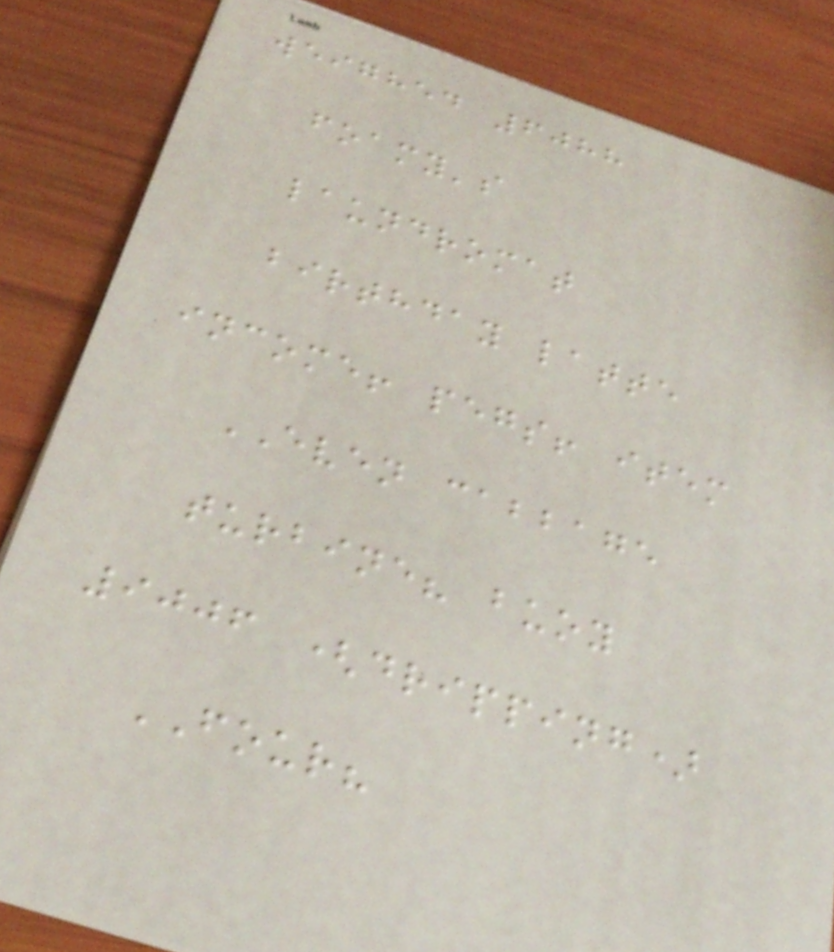weighed 6088
foamy's
laundromat
birthday latte
income! pegs! item
EVEN cabbage
turbine? buoy
9006 (dripping)
FOUR?
